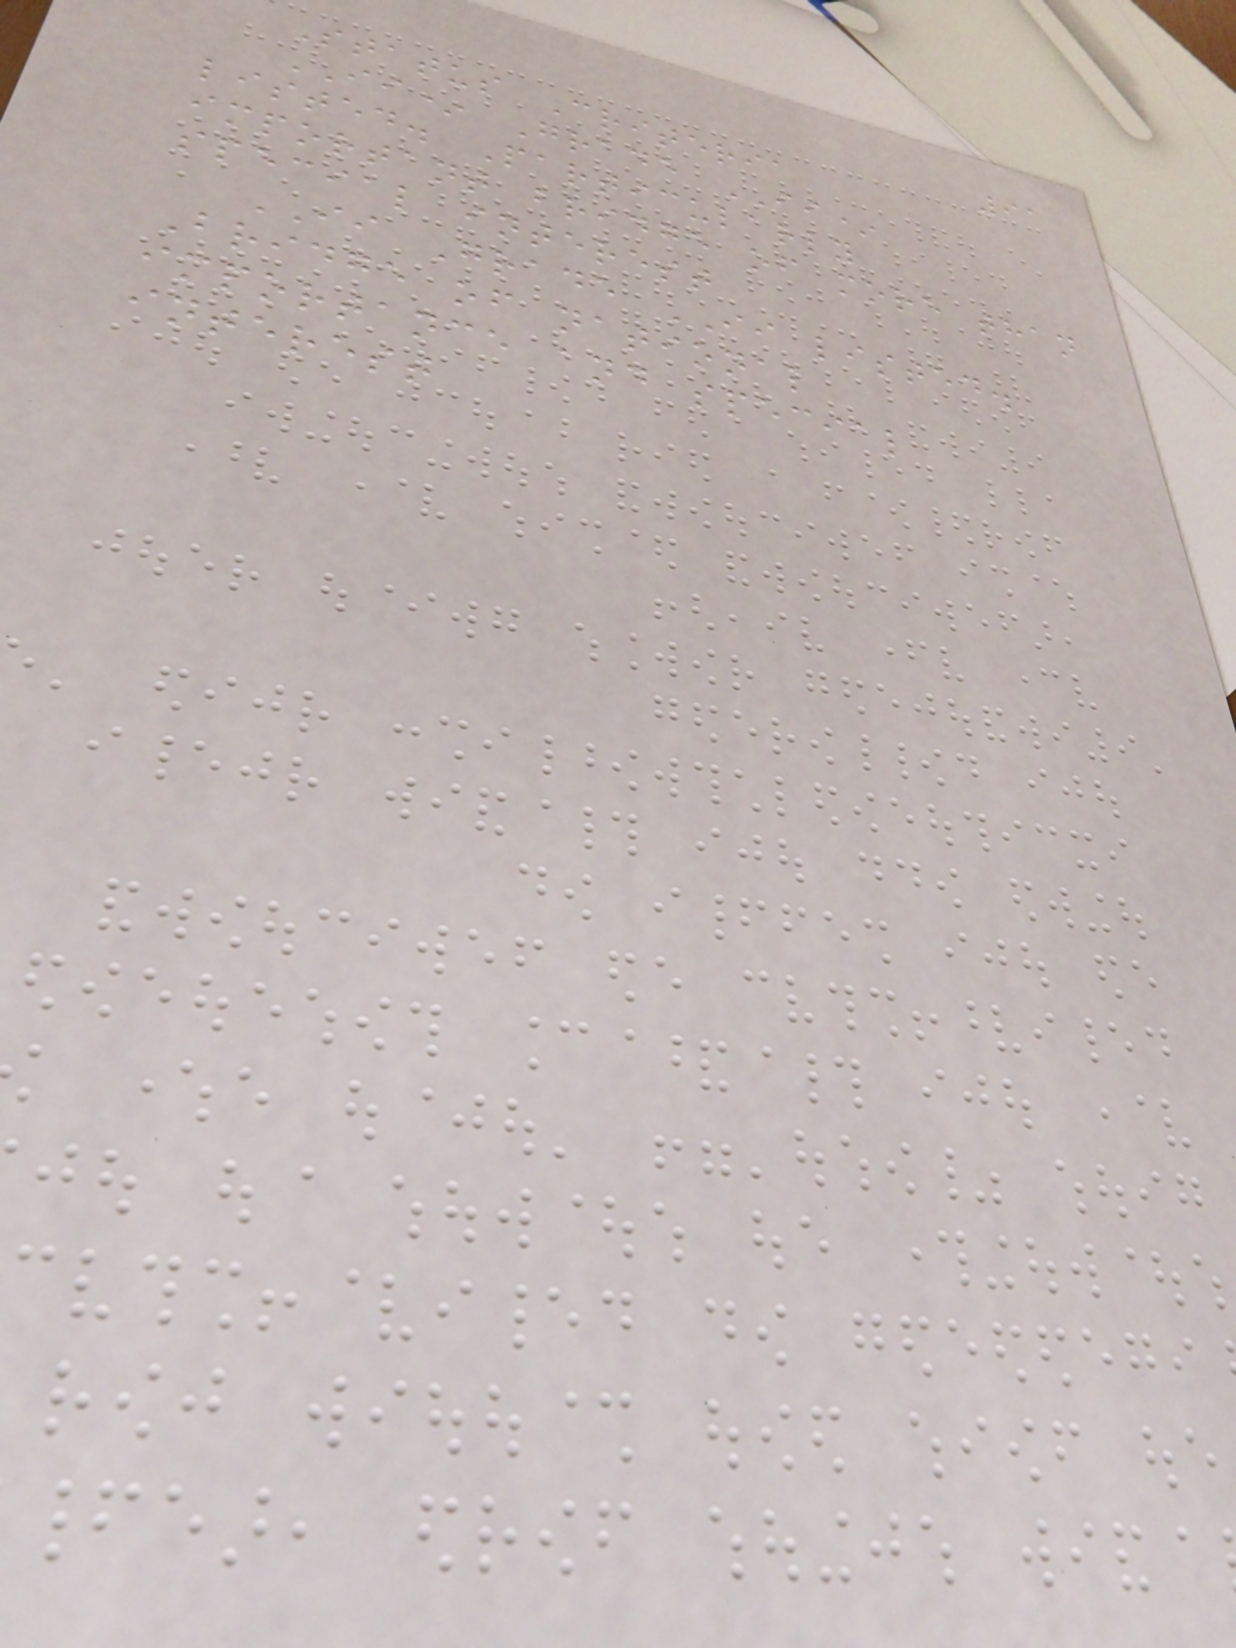91
Status Criteria
II* Grade II*
listed. Particularly
important bridge of more than
special interest
II Grade II listed.
Bridge of national
importance and special
interest
